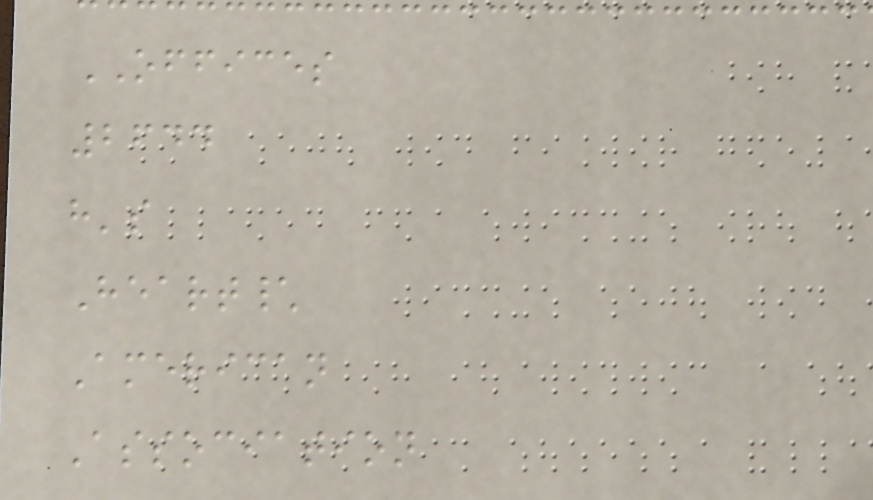OFFICES
2644
h's
Heart\
American
Association
